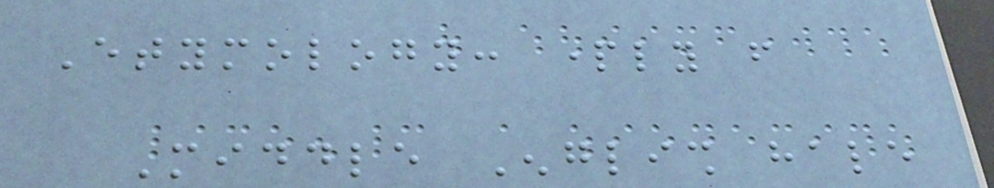Etymology: partly from
Middle English hale
